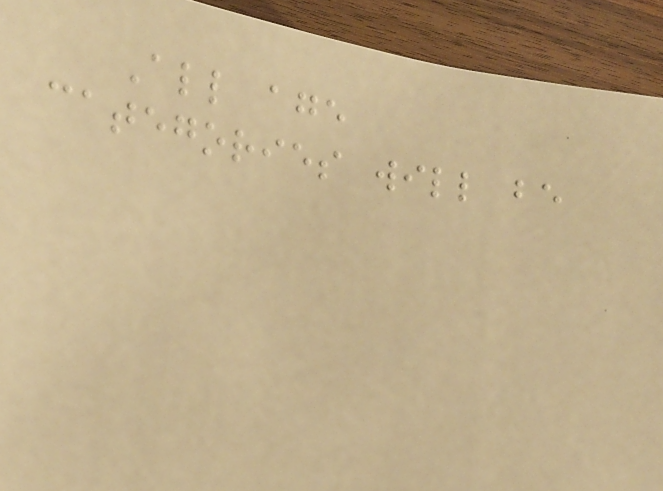All age
categories will be
